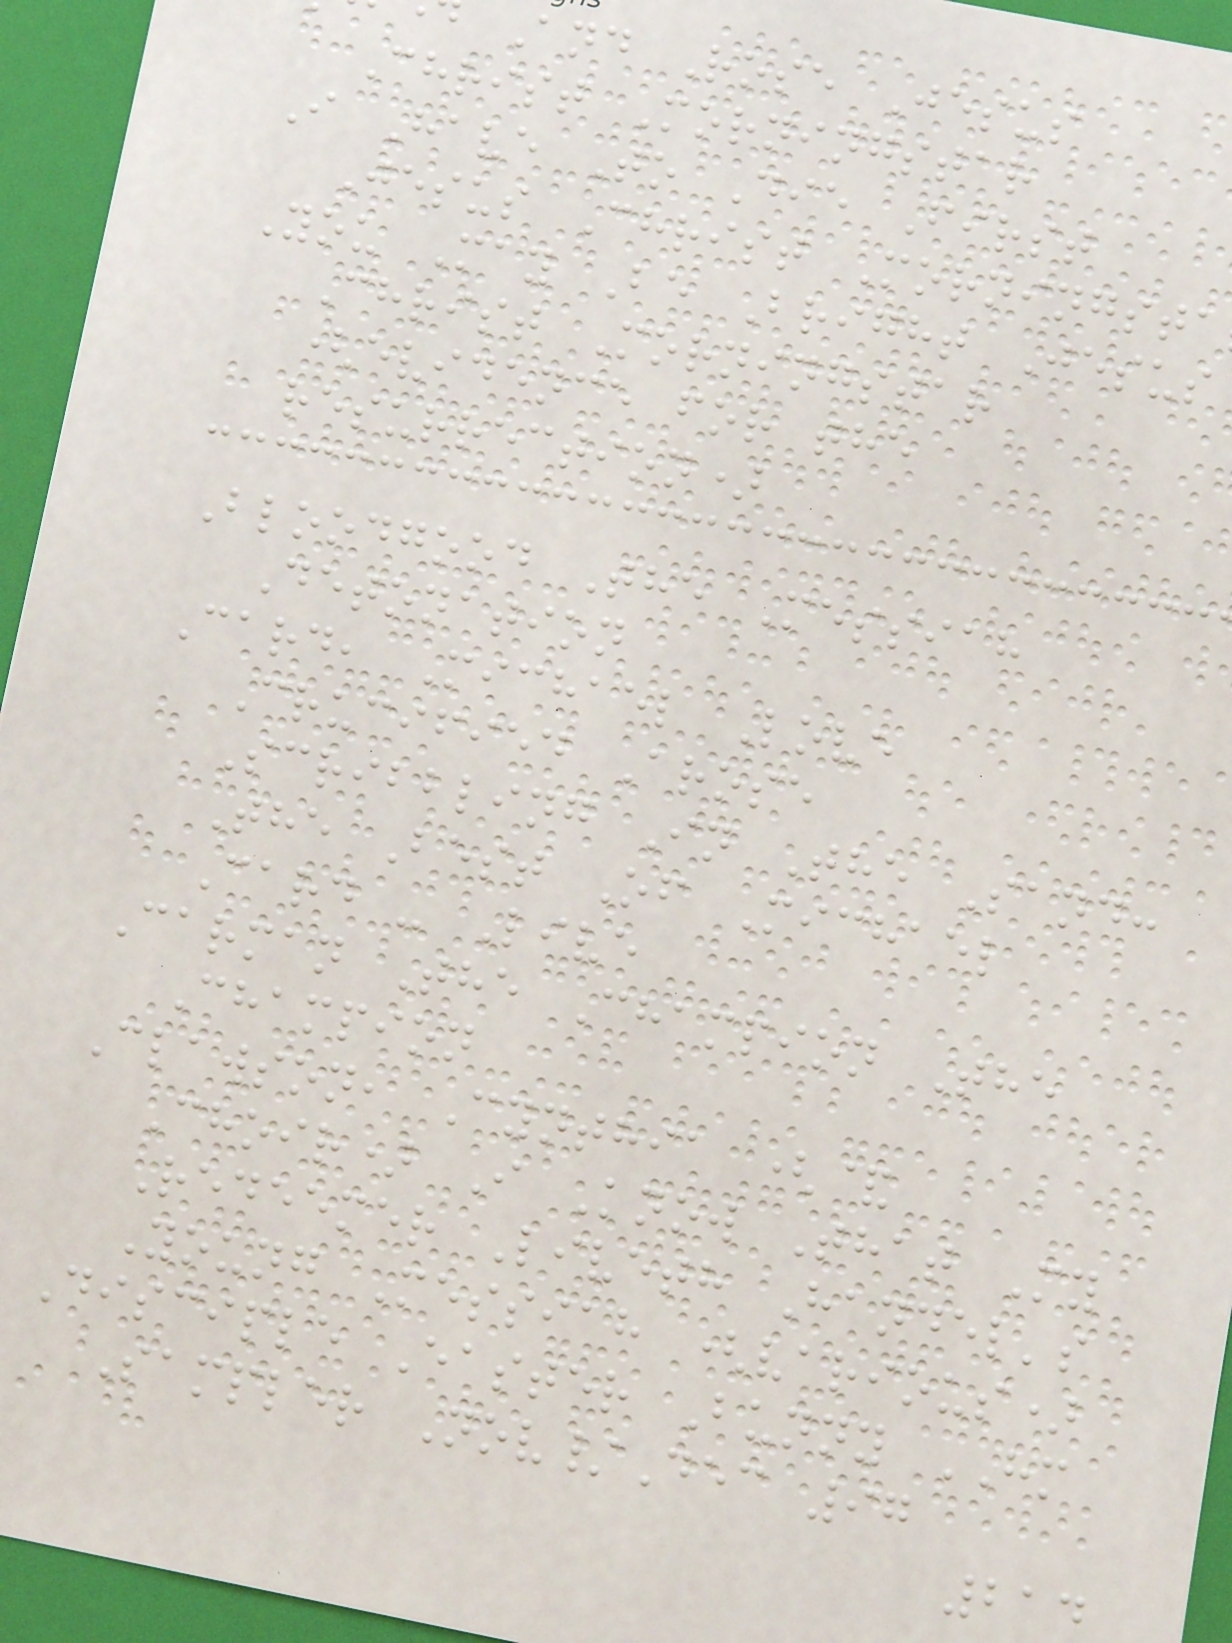And Rose Jesus
Christ Morningstar
I Have To Die First
Jesus Christ Morningsta
You May Be Bright Jesus
Christ Morningstar
(evidence for the
resurrection)
Bloodgood The Messiah
Detonation
Card, Michael Love
Crucified Arose
Scribbling In The Sand:
The Best Of Michael
Card - Live
Carman The Champion The
Champion
Clawson, Cynthia (&
Choir) I Know That My
Redeemer Liveth Handel's
Young Messiah (various)
Disciple Easter Bunny HM
Sampler Nov/Dec 97
214
